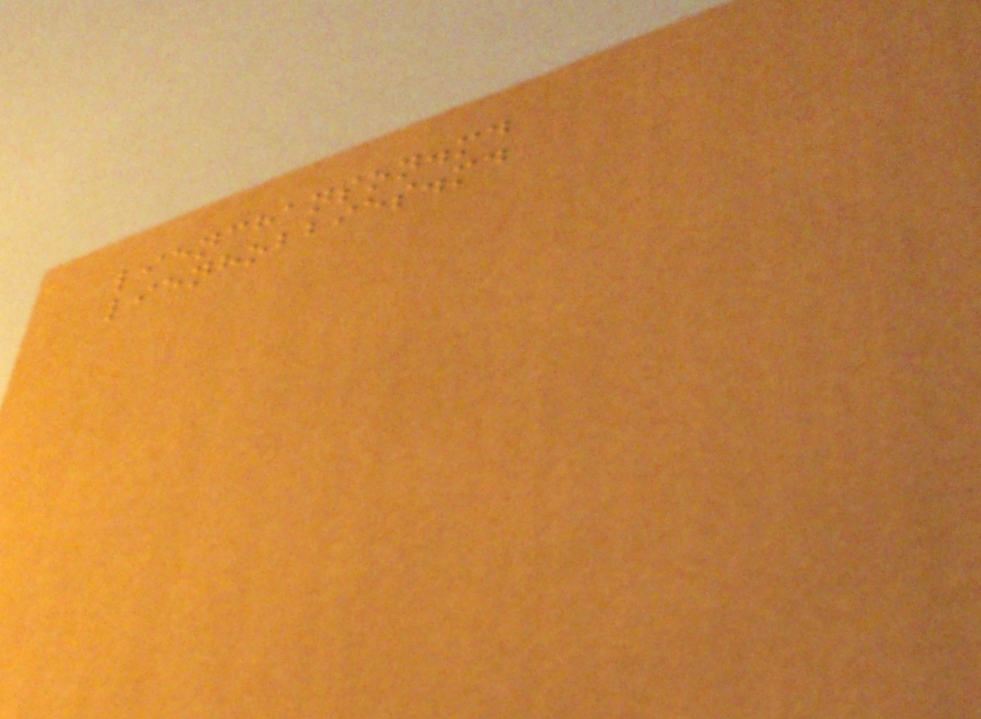lienchanson.md
lienhobbies.md
